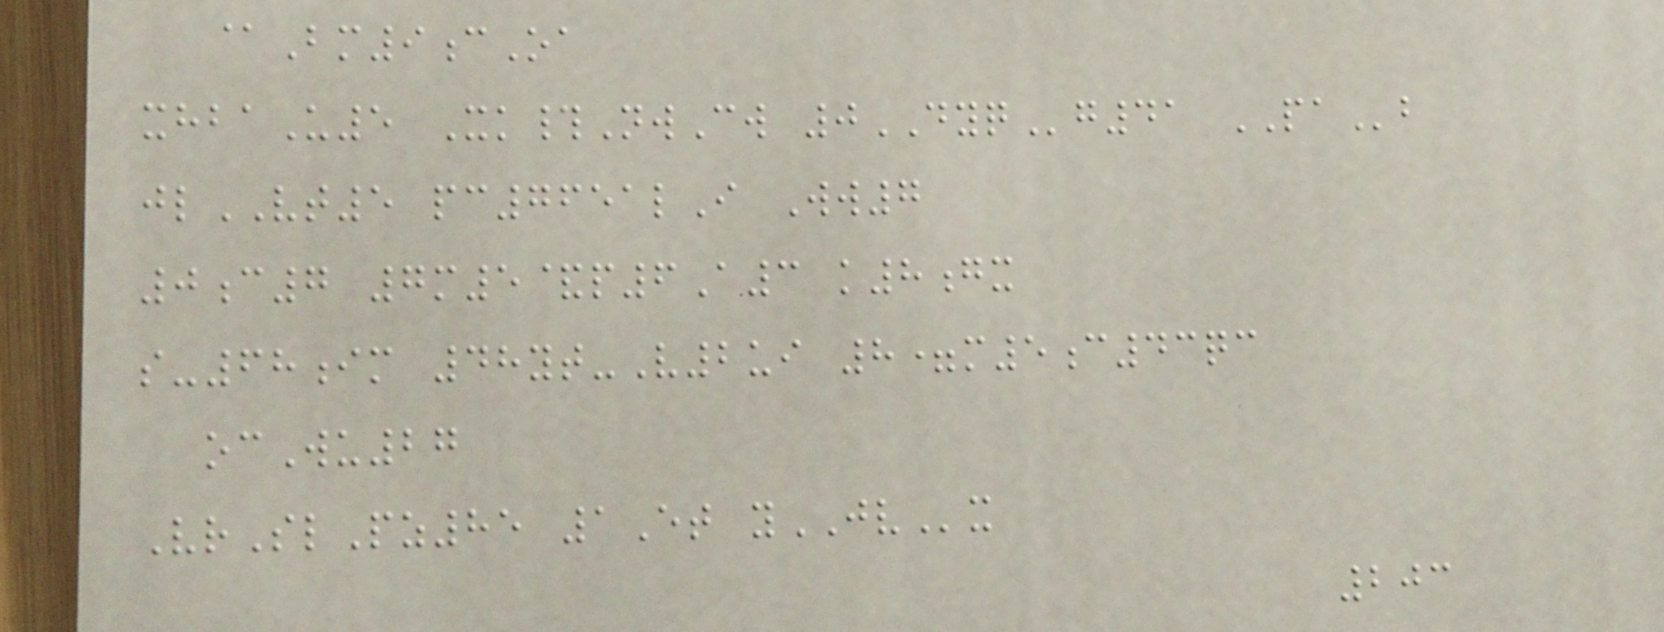@Bm9cOa
xhbaU5 Xk#NwCw 0DYQg41 PAb
jlVT5 pc7651lI Ww7
0c7 7m5&p6A3 k8gx
s-68im 48yt-V2ui 8=m5c43qc
ocWu27
VrSlPz85 1Et yJVx
203
